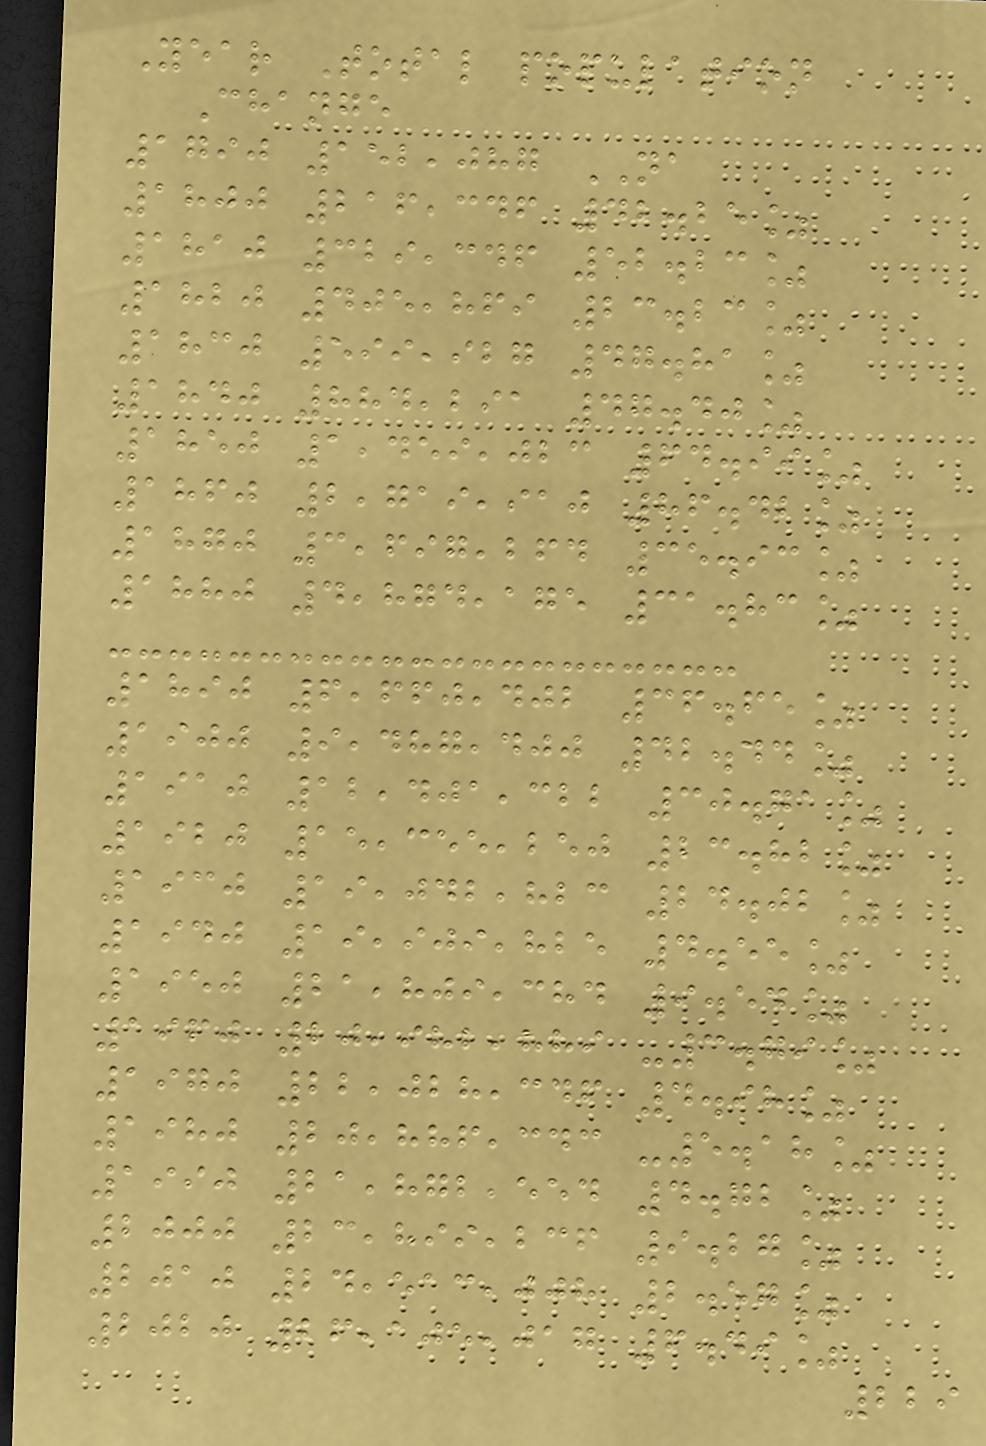Year Total population
Change
1790 152,087 NA
1800 216,346 42.25%
1810 329,346 52.23%
1820 405,869 23.23%
1830 599,927 47.81%
1840 884,291 47.40%
1850 1,459,023 64.99%
1860 2,719,910 86.42%
1870 3,697,264 35.93%
1880 4,874,175 31.83%
1890 6,660,402 36.65%
1900 9,487,400 42.44%
1910 12,401,322 30.71%
1920 15,355,250 23.82%
1930 19,042,823 24.02%
1940 19,909,825 4.55%
1950 21,809,384 9.54%
1960 20,982,889 -3.79%
1970 22,028,346 4.98%
1980 20,886,343 -5.18%
1990 21,872,554 4.72%
2000 23,899,236 9.27%
2010 24,513,008 2.57%
2020 26,105,017 6.49%
229
